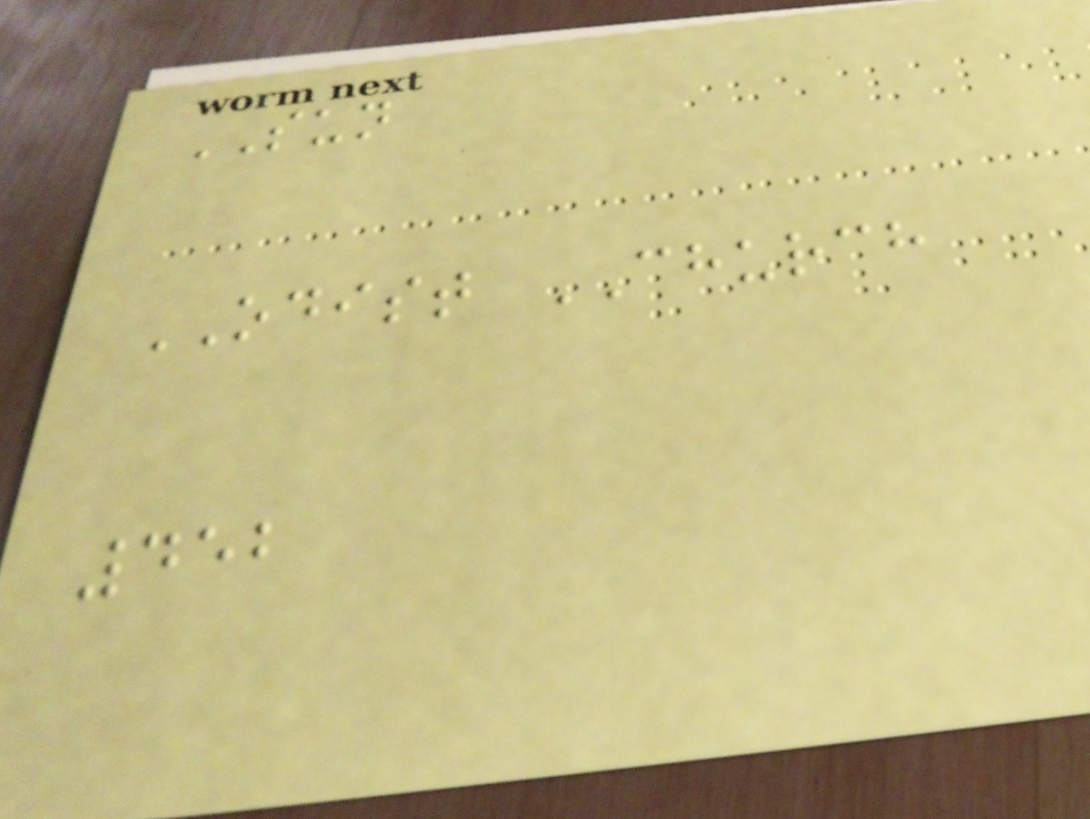SUN
ODIST CHURCH
452
